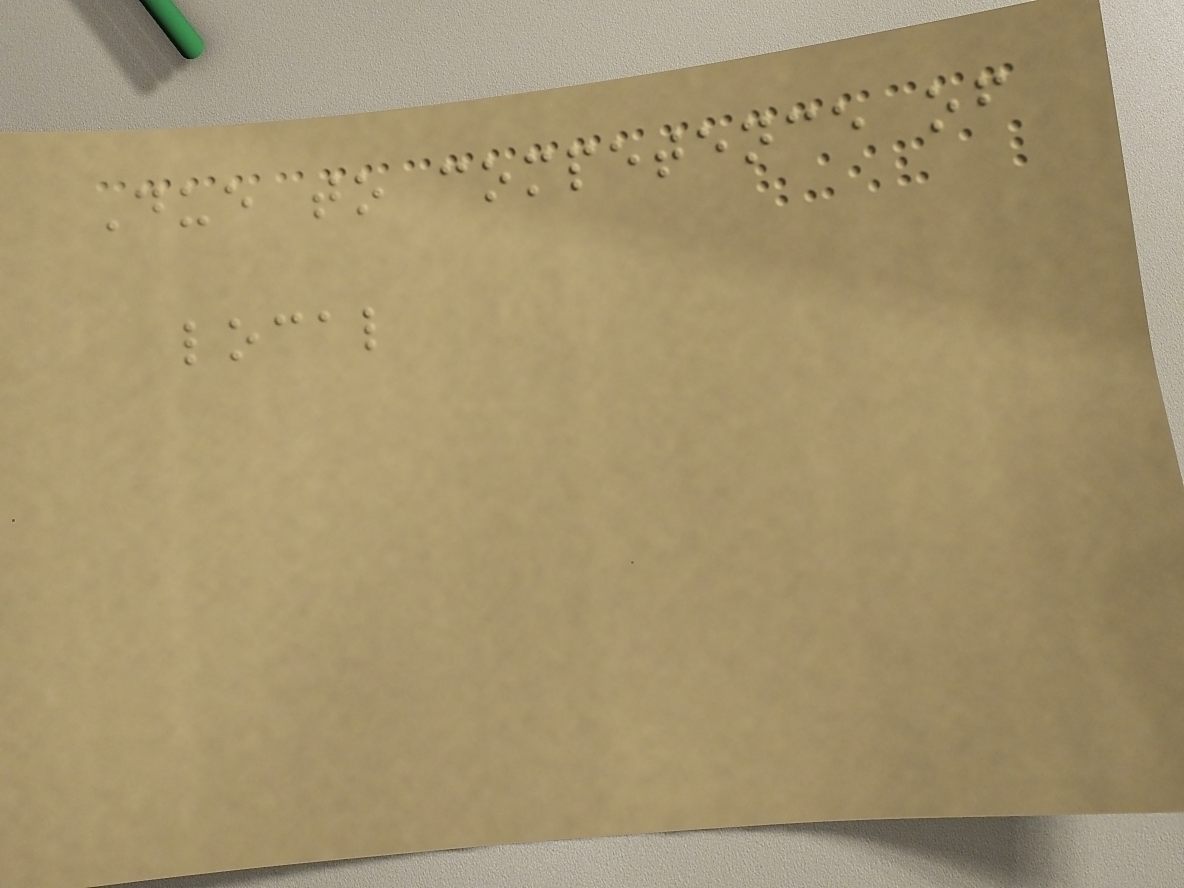Due to competence of
local
